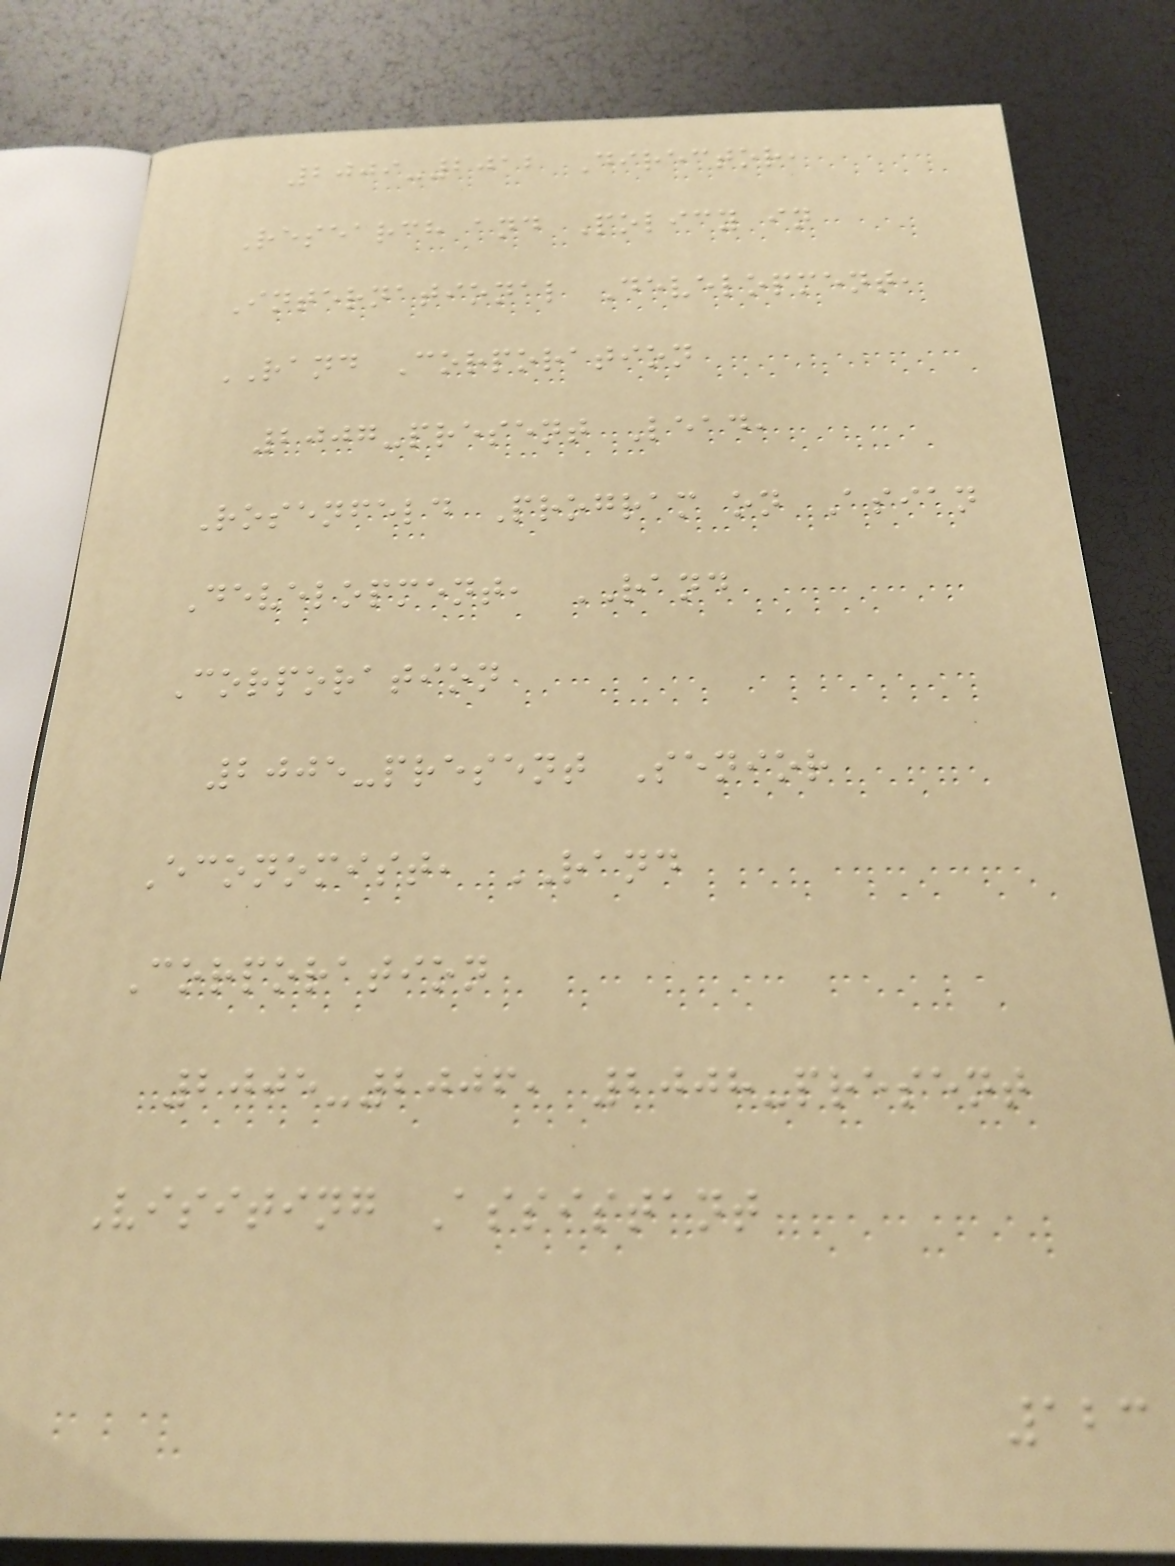2009-2012 Director,
Research and Policy in
International Development,
RAND Corporation
2007-present Lead,
Rosenfeld Program on Asian
Development, RAND
Corporation
2005-present Senior
Economist, RAND
Corporation
2005-2006, 2008-present
Visiting Assistant
123
